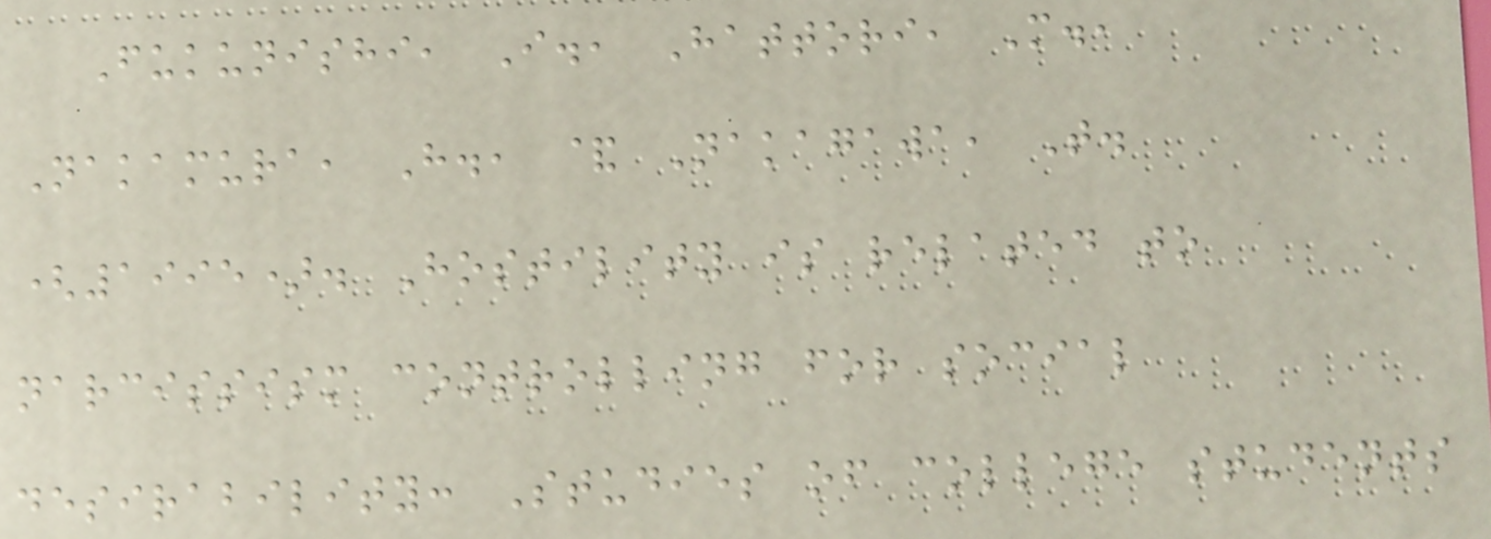Fukunishi, I., Hattori, M.,
Nakamura, H., & Nakagawa, T.
(1995). Hostility is related to
narcissism controlling for social
desirability: Studies of college students
